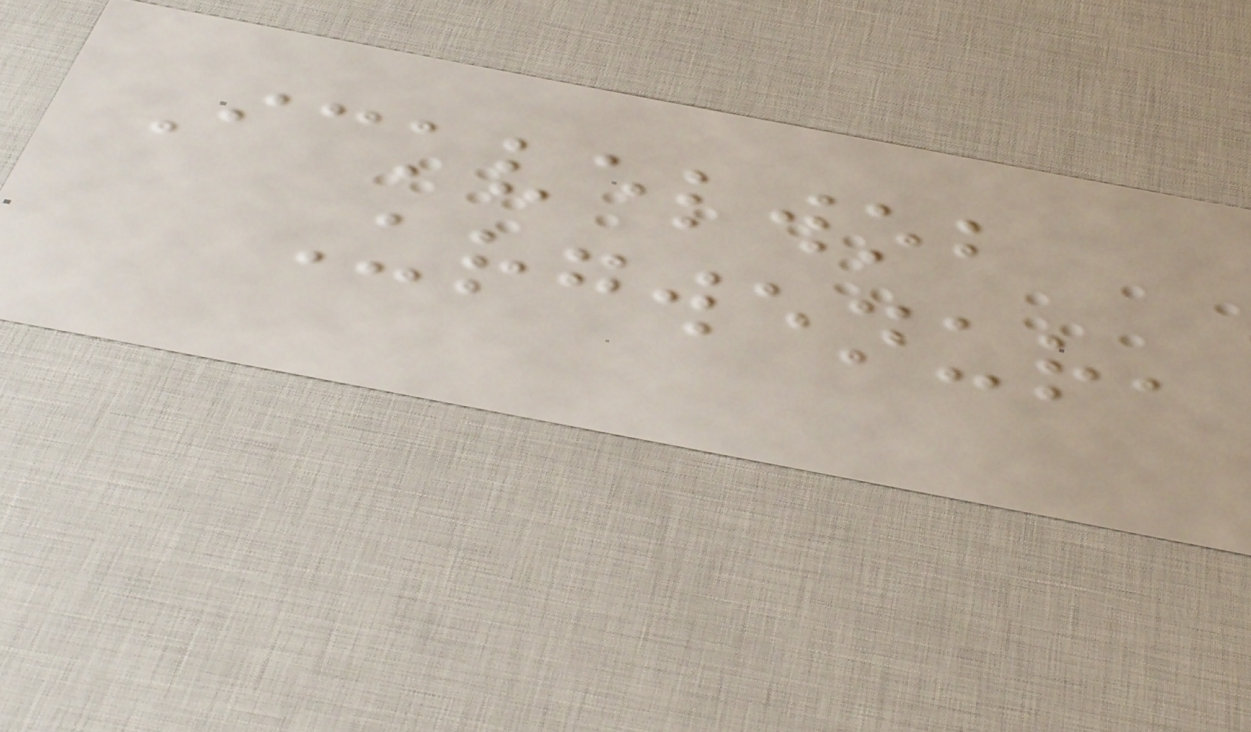Ickvelwob
Urgwenur,
